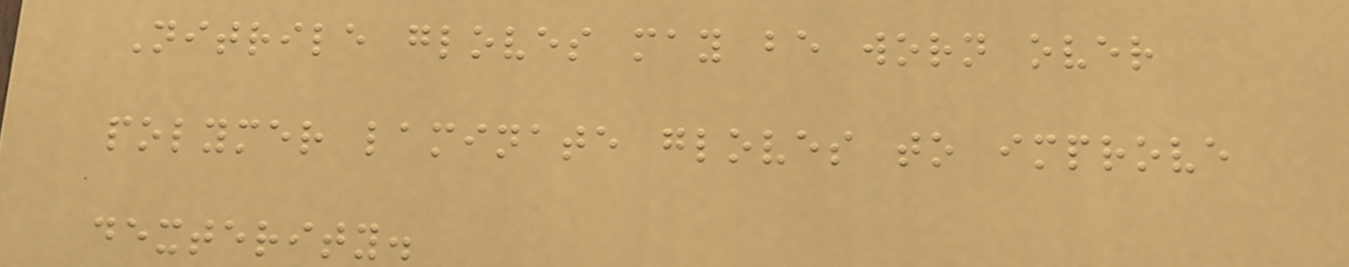Nitrile gloves may be worn over
polymer laminate gloves to improve
dexterity.
